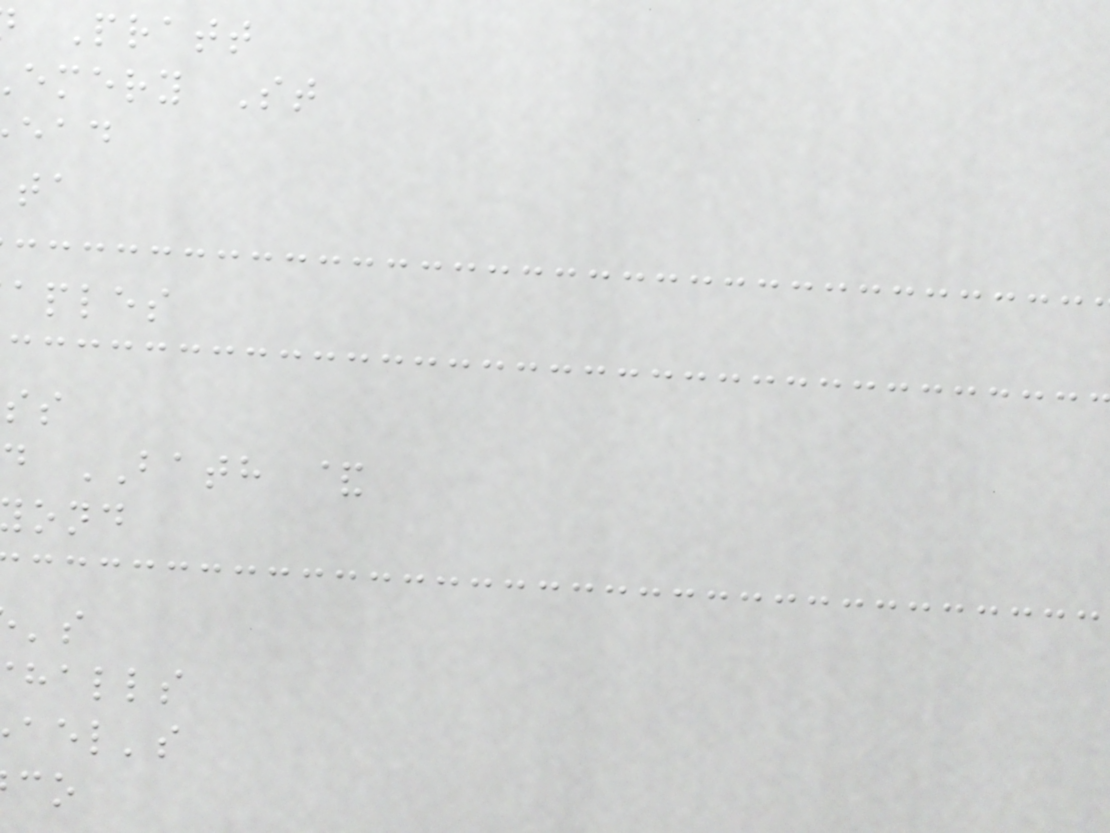Pratt
emery St
aples
d BATH &
halls
ael's
